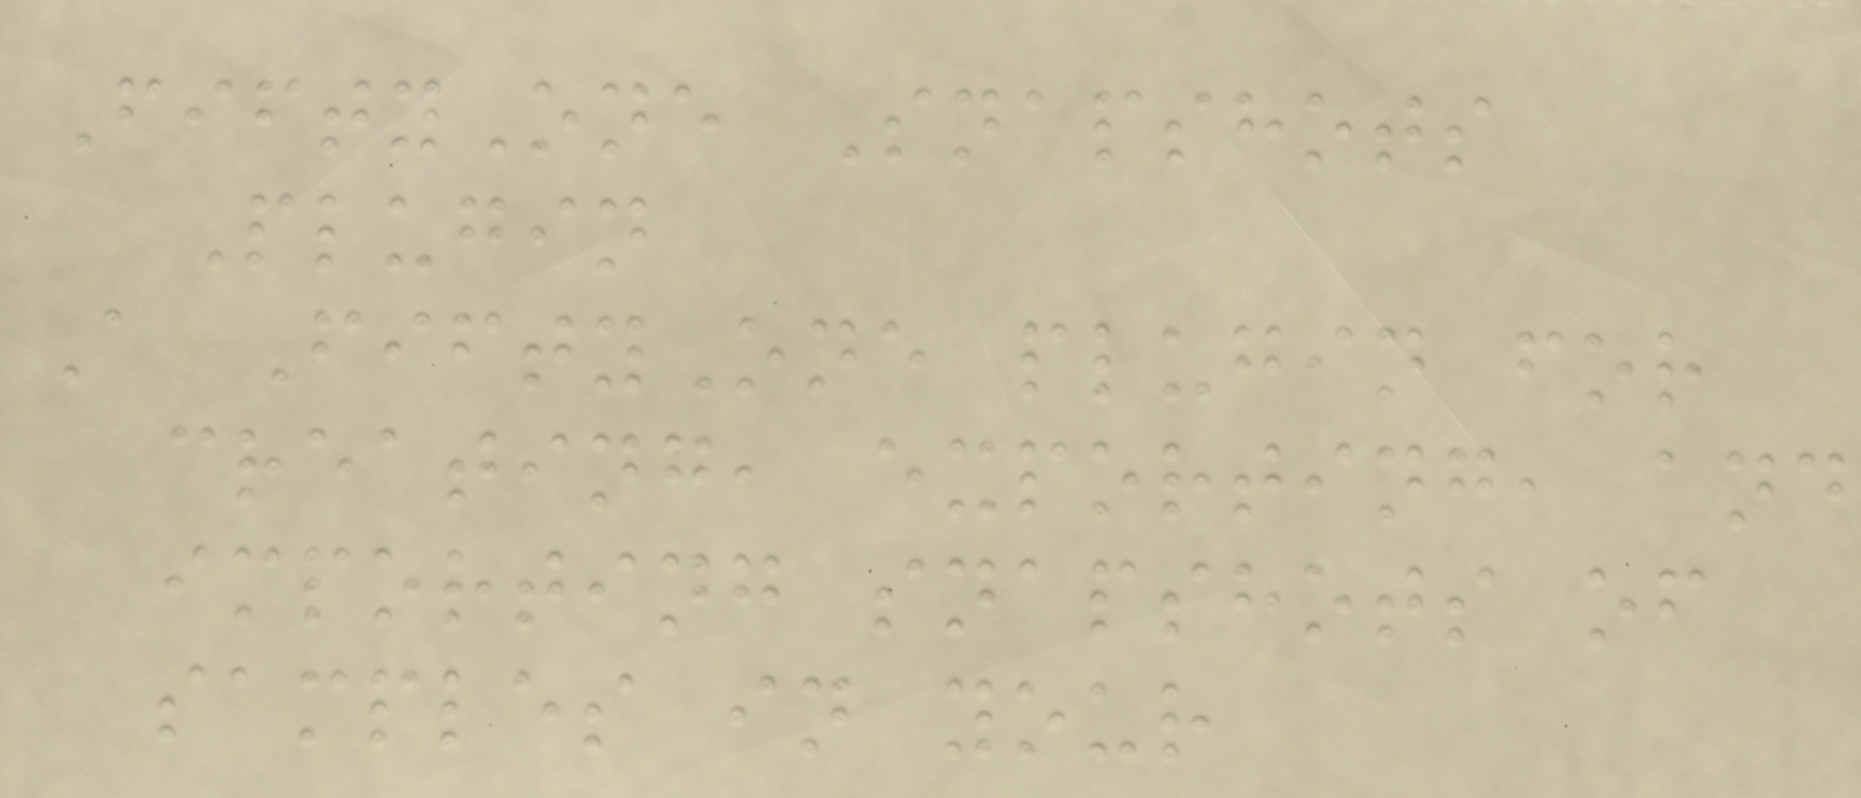FiftyOne Snapshots
Plugin
A FiftyOne plugin for
creating, exporting, and
importing snapshots of
samples in your
